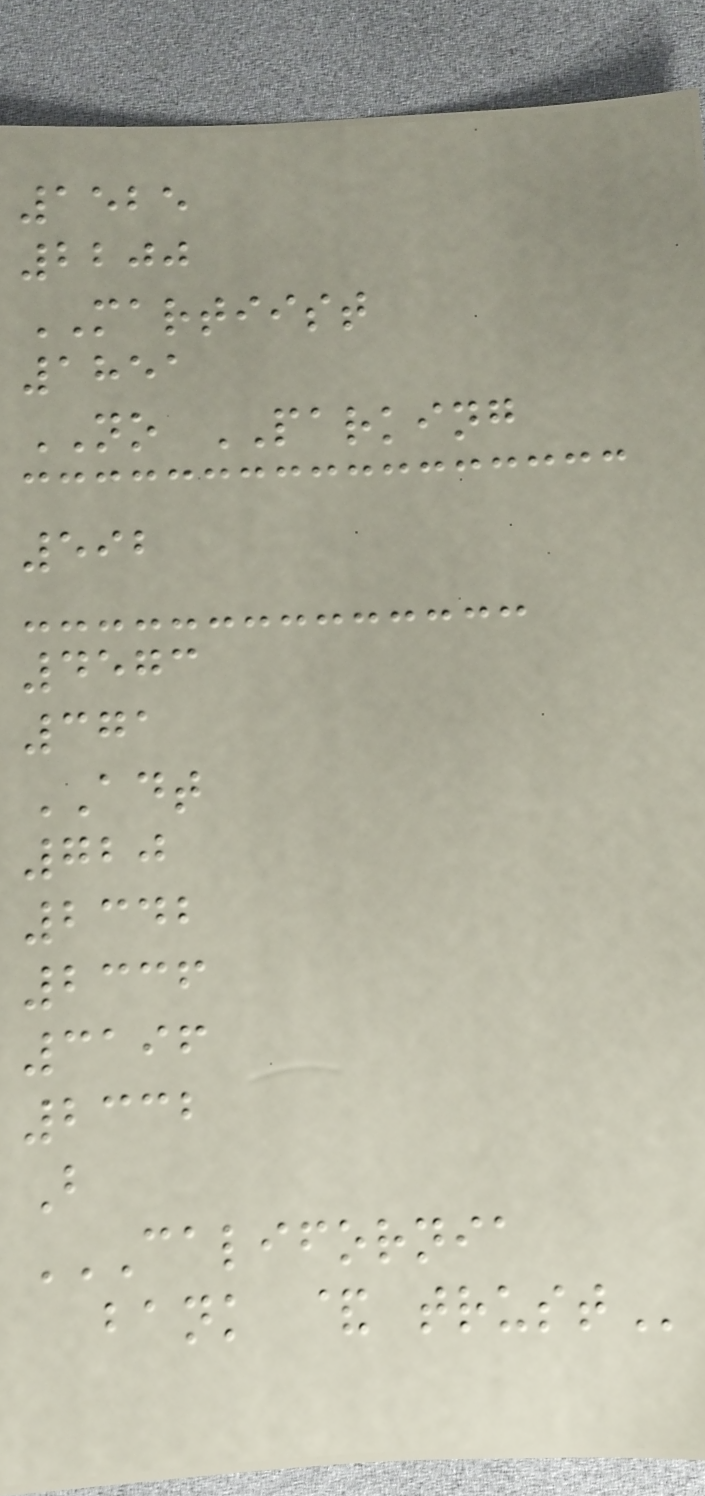1525
2200
MARTIIST
1851
NO PARKING
592
4573
371
ADT
720
2342
2336
3196
2332
B
CALIFORNIA
BANK & TRUST
